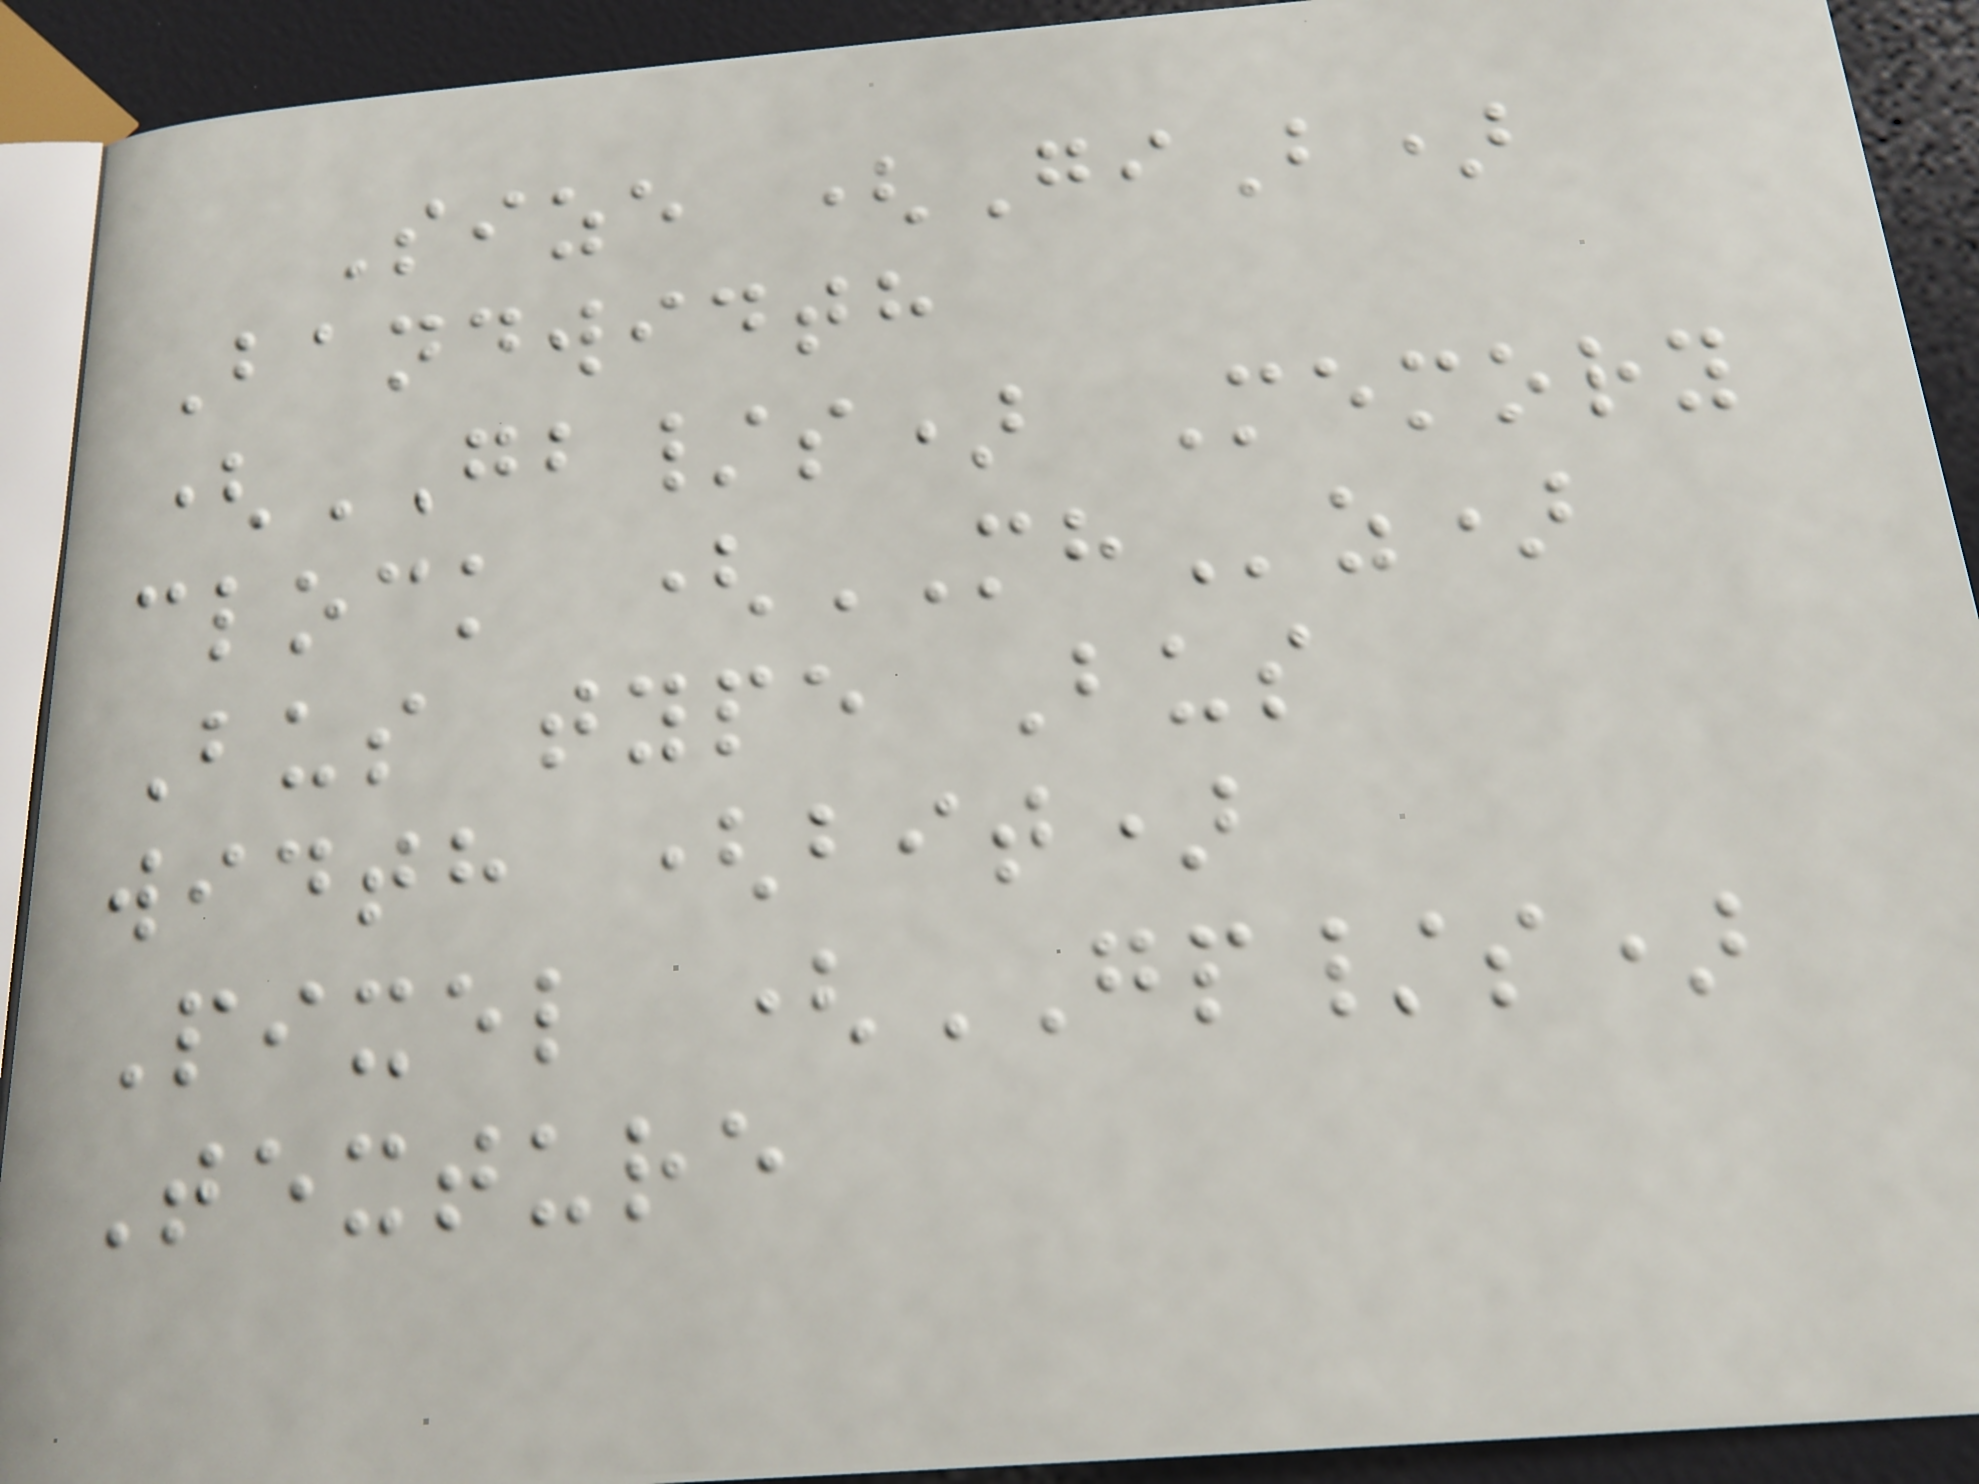Size (GiB)
Bandwidth
(GB/s) Memory
clock (MHz)
Bus type Bus
width (bit)
Pixel (GP/s)
Texture
